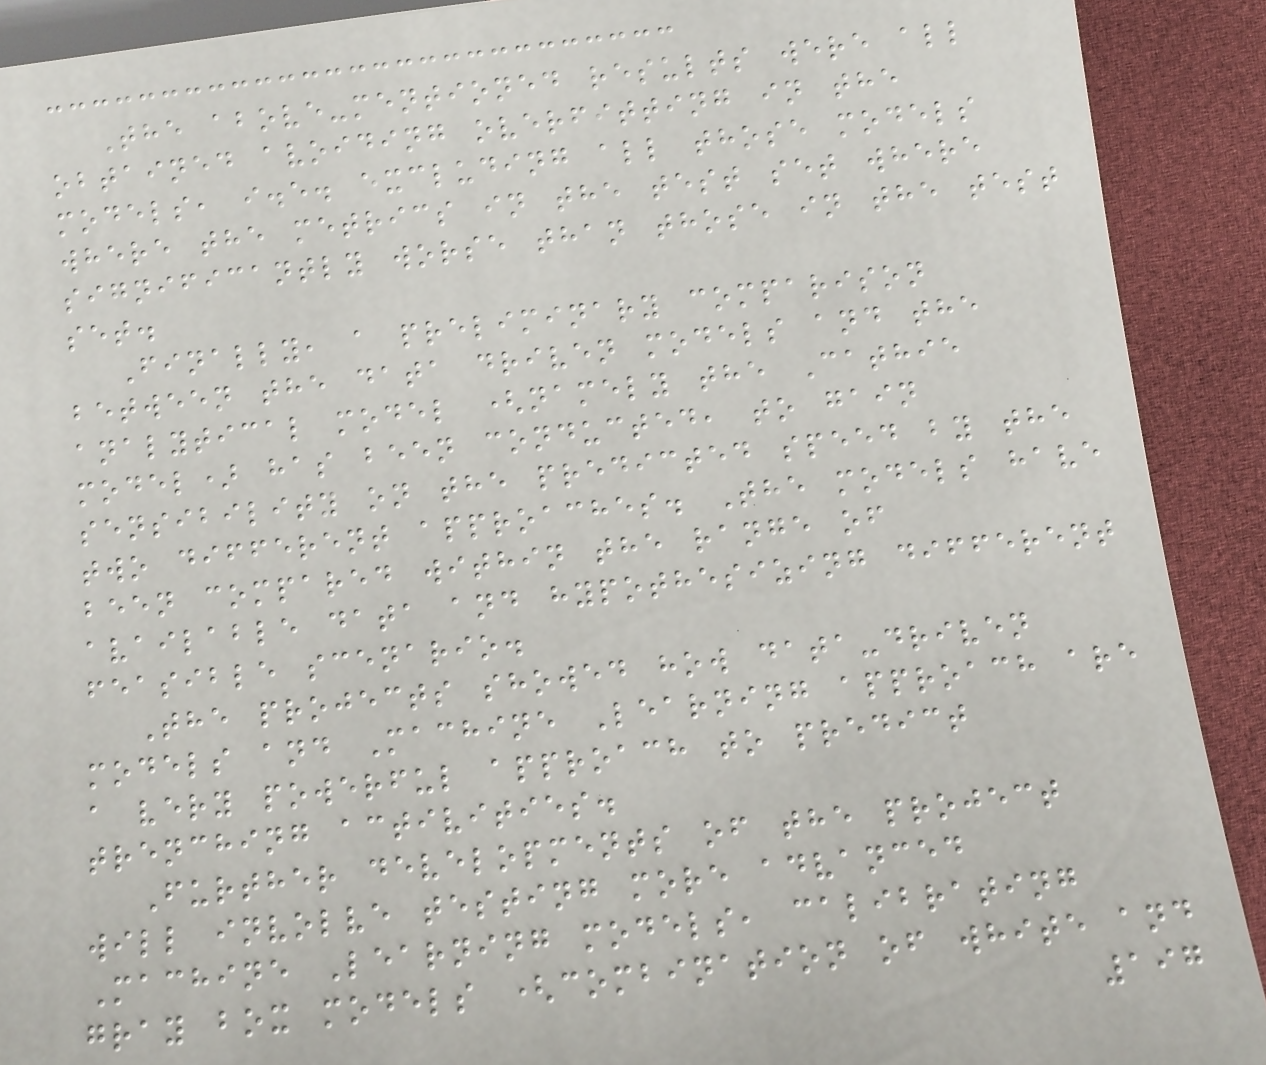The above-mentioned results were all
obtained avoiding overfitting in the
models, i.e. excluding all those models
where the metrics in the test set where
significantly worse than those in the test
set.
Finally, a preliminary comparison
between the data driven models and the
analytical model (namely the Cathie
model) has been conducted, to gain
sensibility on the predicted speed by the
two different approaches. The models have
been compared within the range of
available data and hypothesizing different
feasible scenario.
The projects showed how data-driven
models and Machine Learning approach are
a very powerful approach to predict
trenching activities.
Further developments of the project
will involve testing more advanced
Machine Learning models, calibrating
gray box models (combination of white and
197
